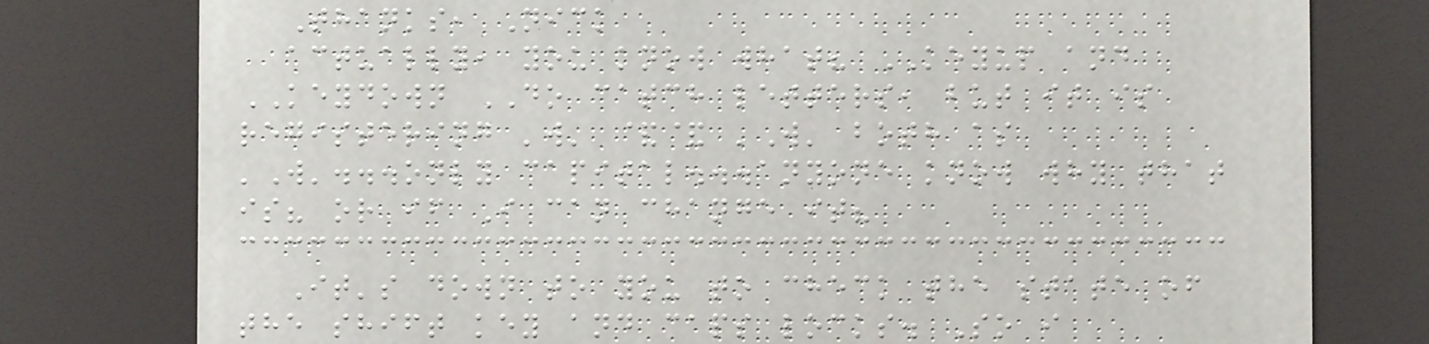Thanks, Nick
actually, you know what? KEYUP and
KEYDOWN DO catch letters, but it is
registering 'w' && 'W' both as
'W'...only capital...anyone know why that
is? or if I can change it?
It's down to you to check the state of
the shift key and caps locks. So i
